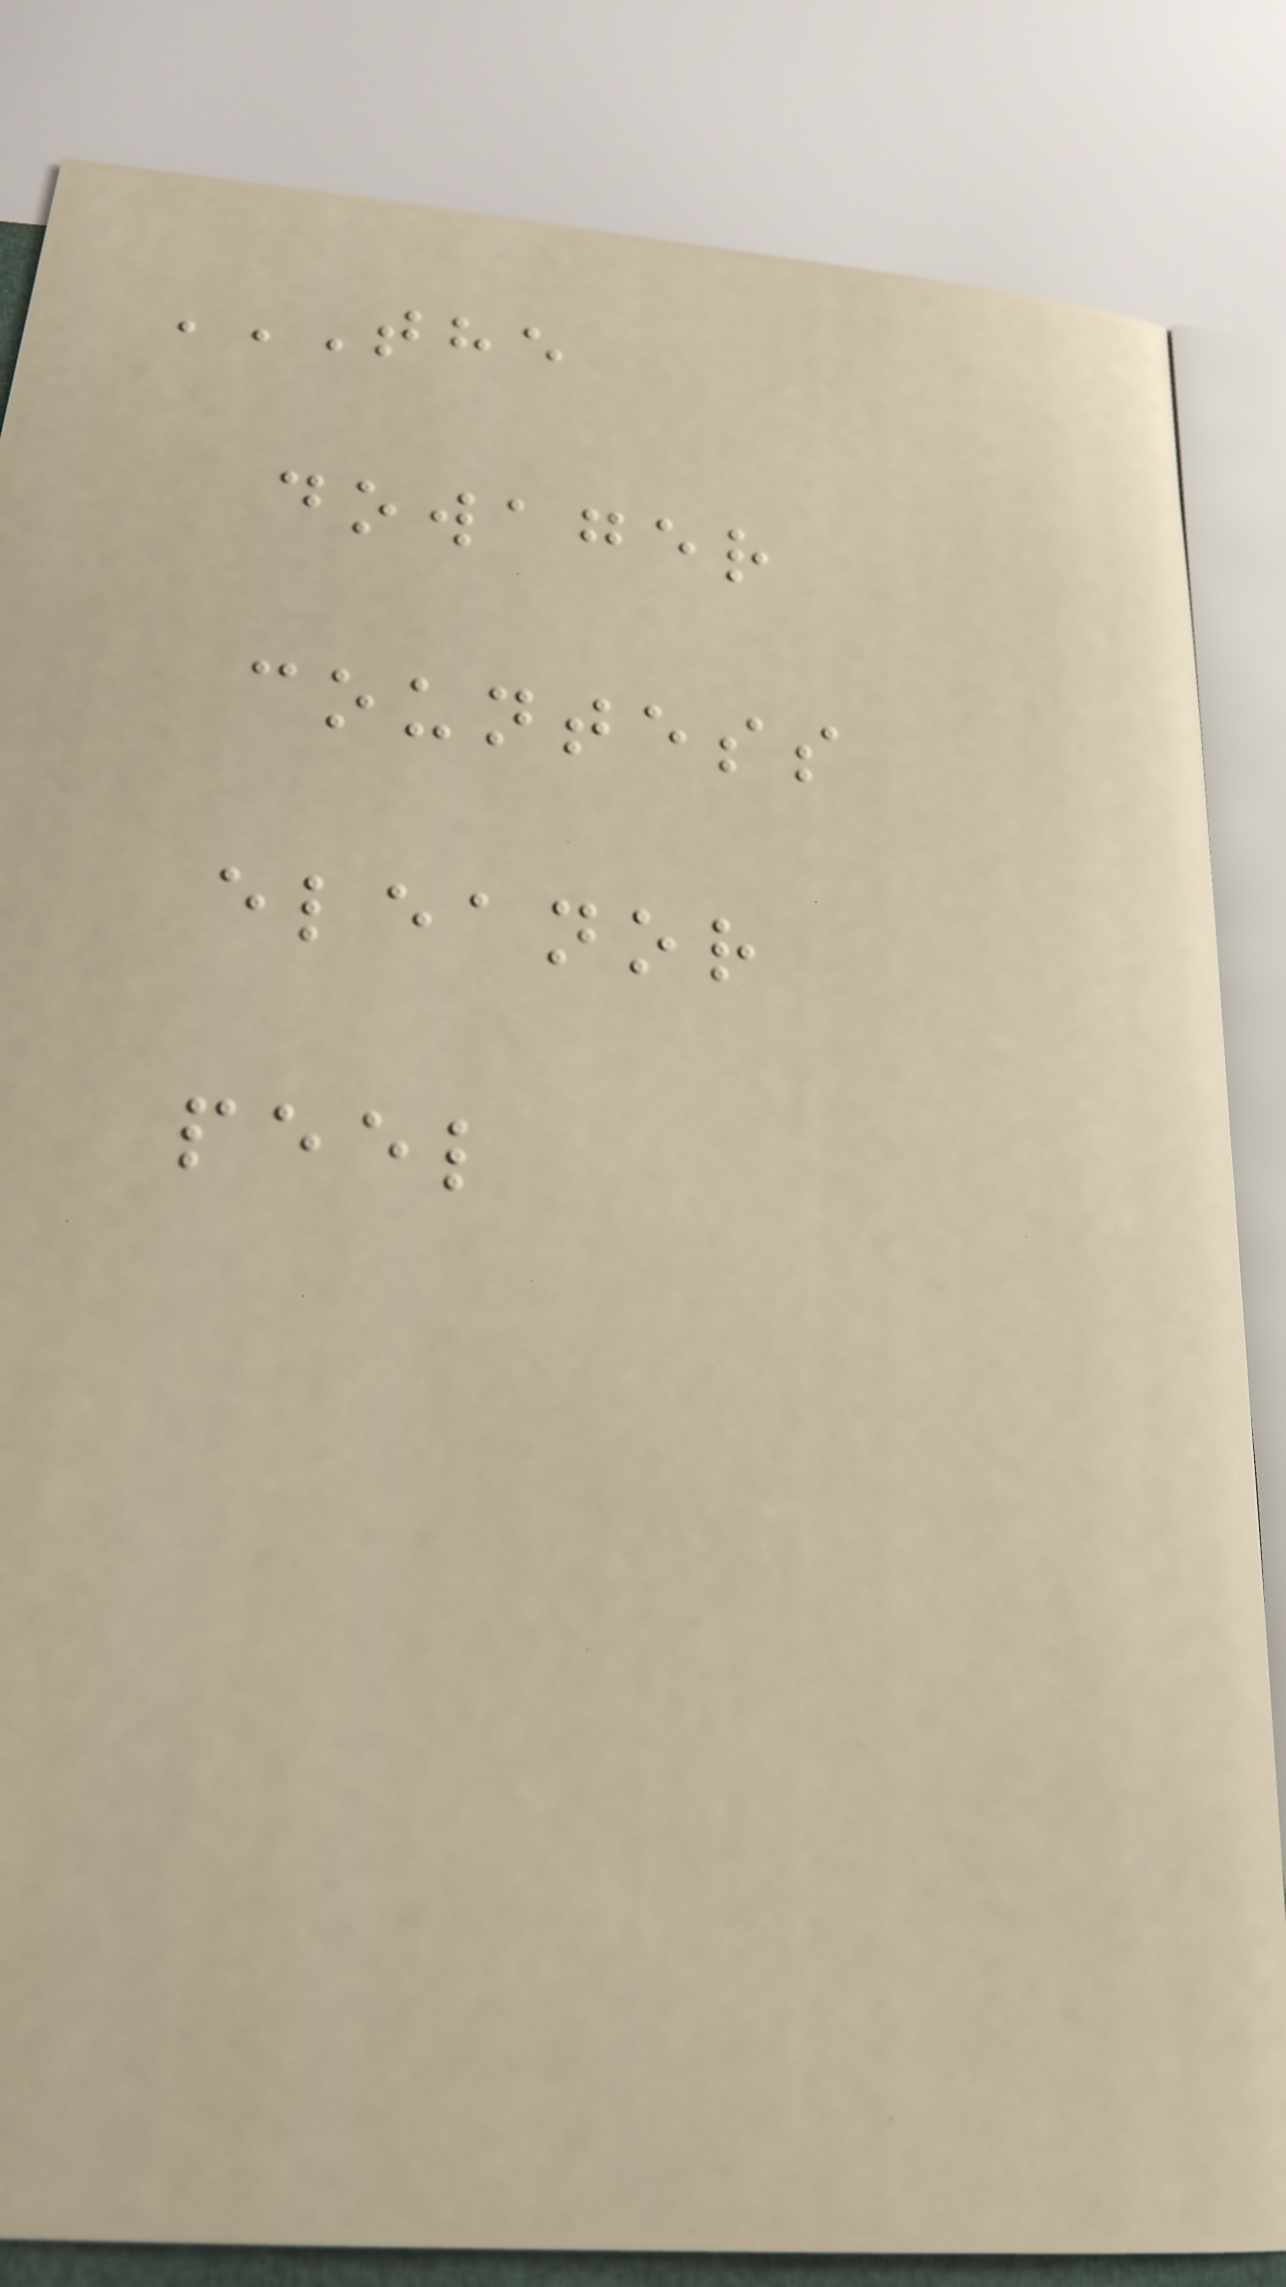THE
DOWAGER
COUNTESS
ELEANOR
PEEL
